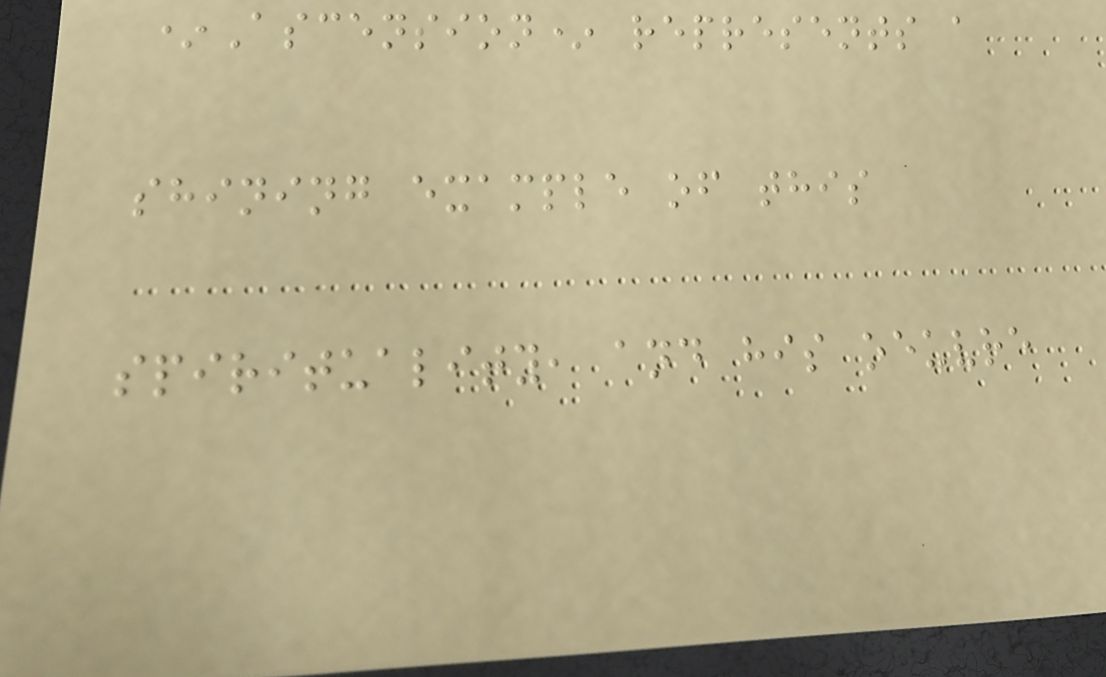*Ascension* represents a
shining example of this
spirituality, and his oeuvre
